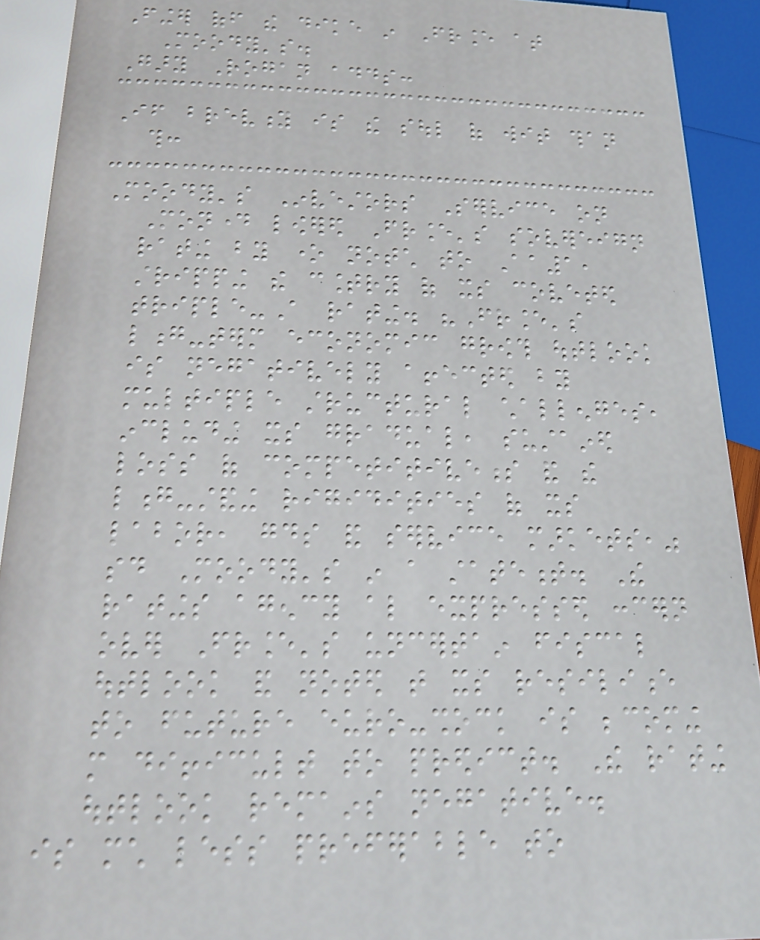Finger off the dike in France at
Moody's.
Gary Rogan adds:
If brevity is the soul of wit than
this:
Moody's Investors Service on
Monday lowered France's sovereign
rating by one notch to Aa1,
stripping the country of its coveted
triple-A rating. "France's
long-term economic growth outlook
is negatively affected by
multiple structural challenges,
including its gradual, sustained
loss of competitiveness and the
long-standing rigidities of its
labor, goods and service markets,"
said Moody's in a statement. The
ratings agency also expressed concern
over France's uncertain fiscal
outlook and noted that its resilience
to future euro-shock is becoming
more difficult to predict. The rating
outlook remains negative.
is much less preferable to
